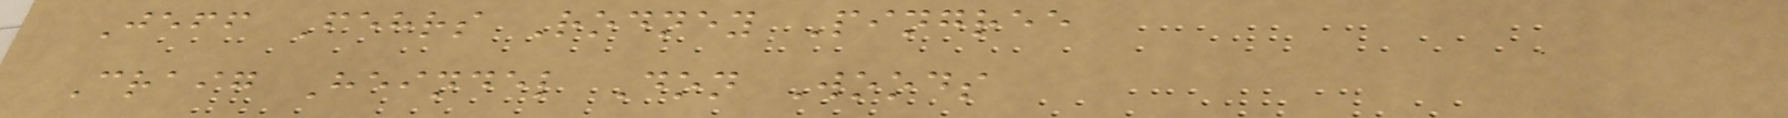Jeff Fehrs Rodney Pingree
Craig Heindel Don Woods
